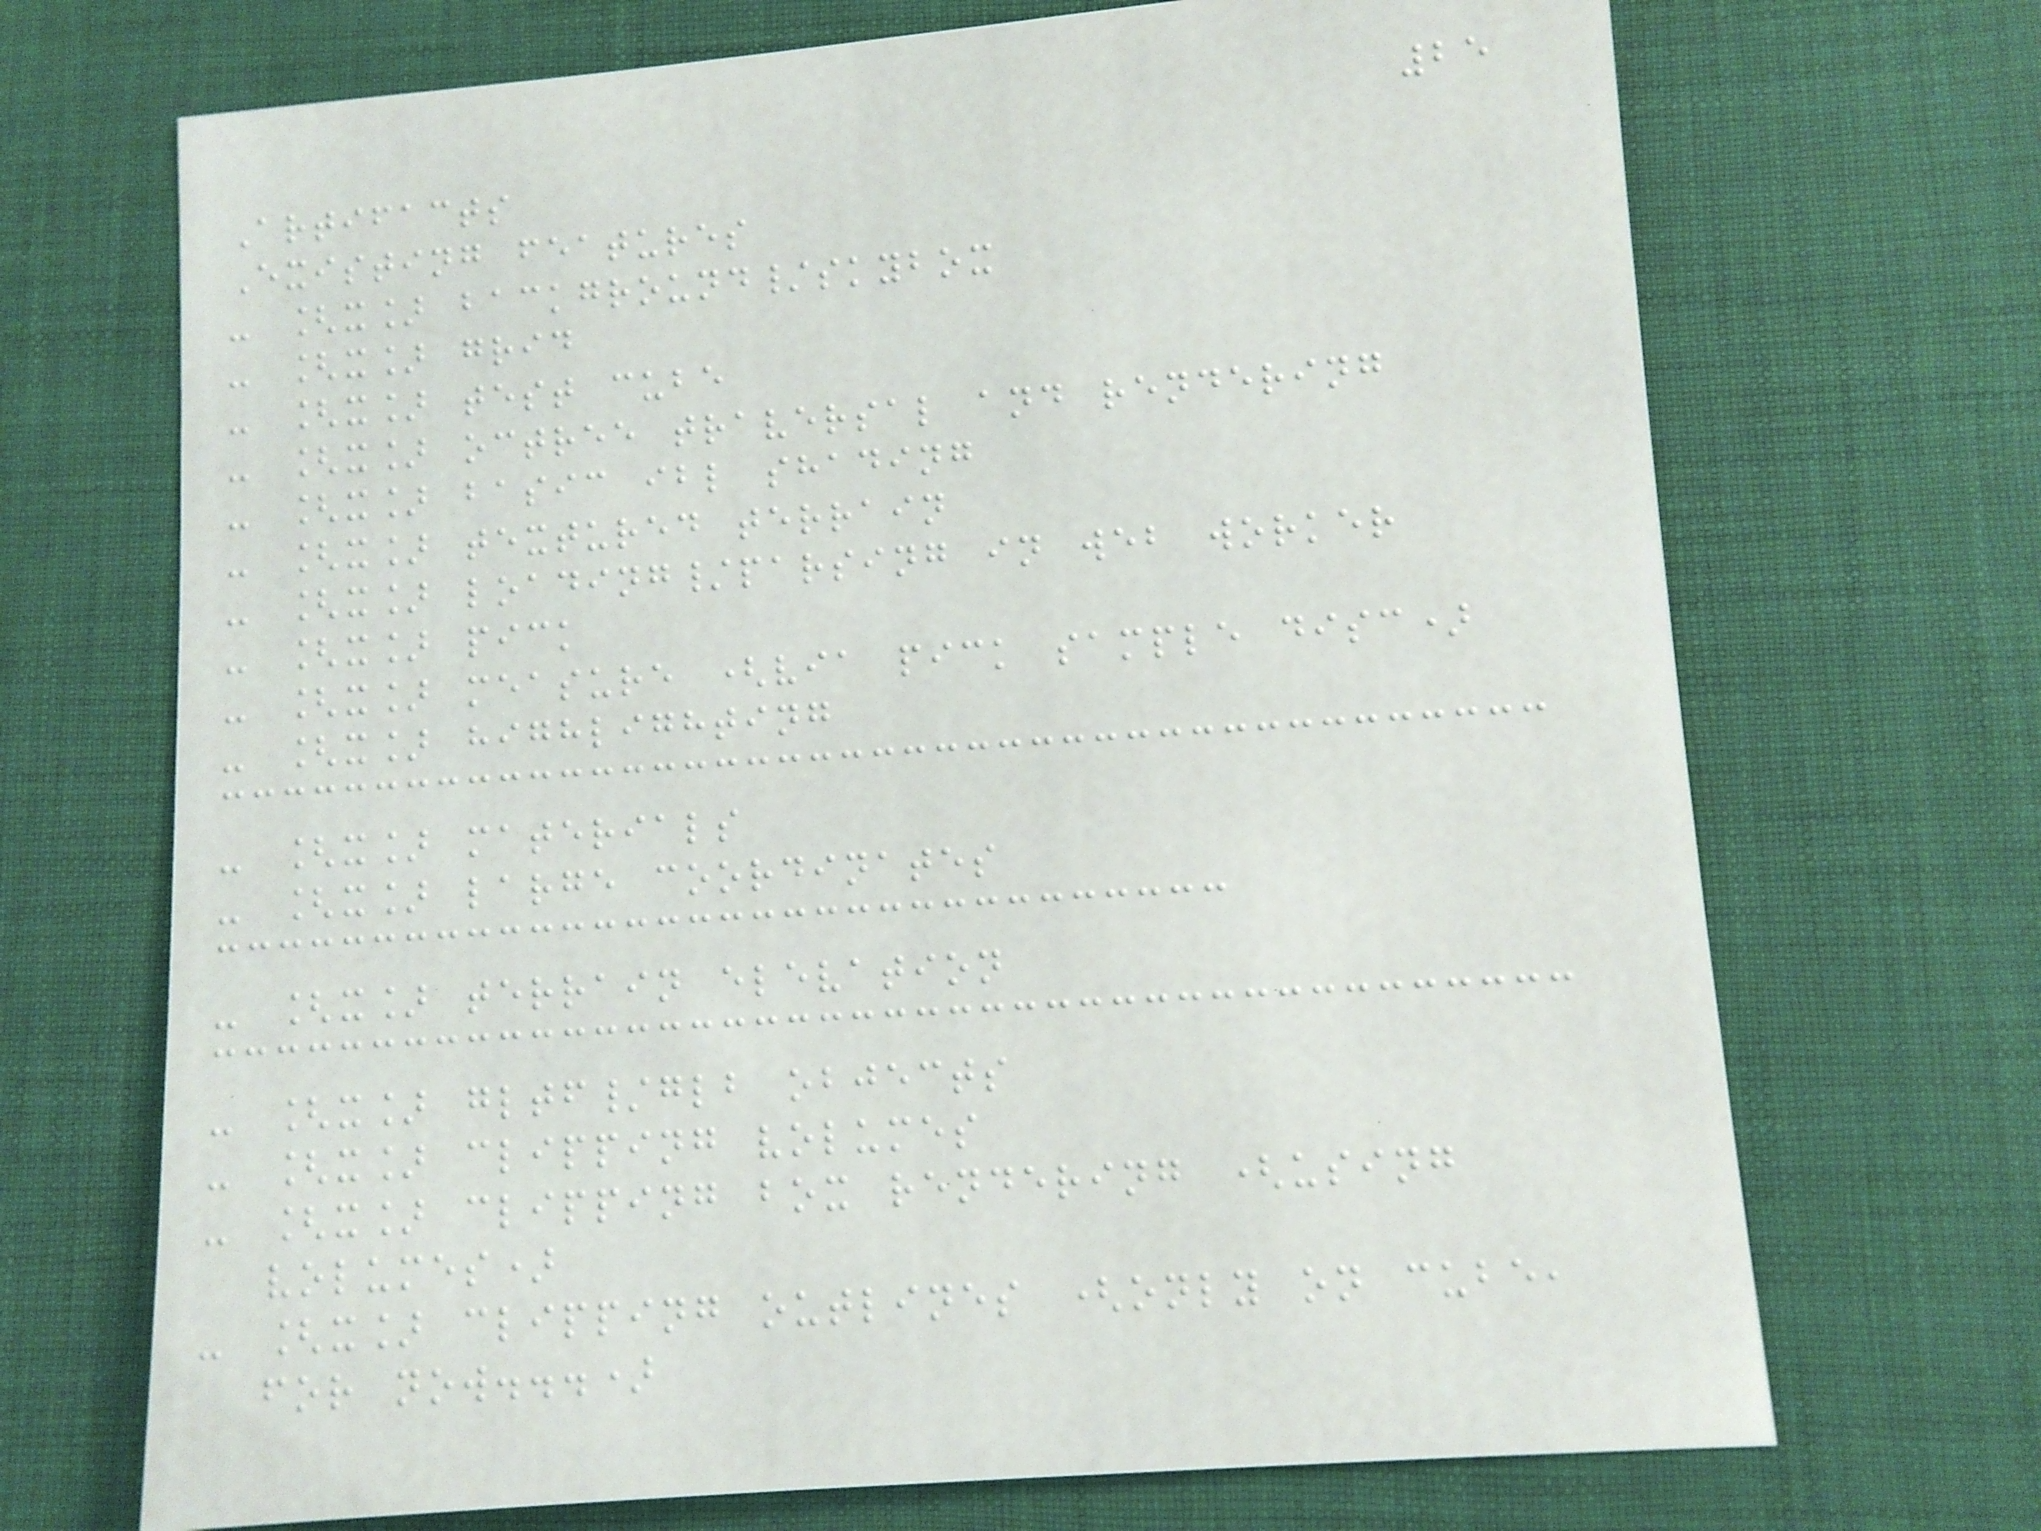25
Artifacts
Existing features
- [x] background/skybox
- [x] grid
- [x] test cube
- [x] octree traversal and rendering
- [x] basic ibl shading
- [x] textured terrain
- [x] loading/parsing in web worker
- [x] pick
- [x] measure (via pick sample disc)
- [x] highlighting
- [x] materials
- [x] large coordinates
- [x] terrain elevation
- [x] gltf/glb objects
- [x] clipping volumes
- [x] clipping box rendering (using
volumes)
- [x] clipping outlines (only on cube,
for now...)
